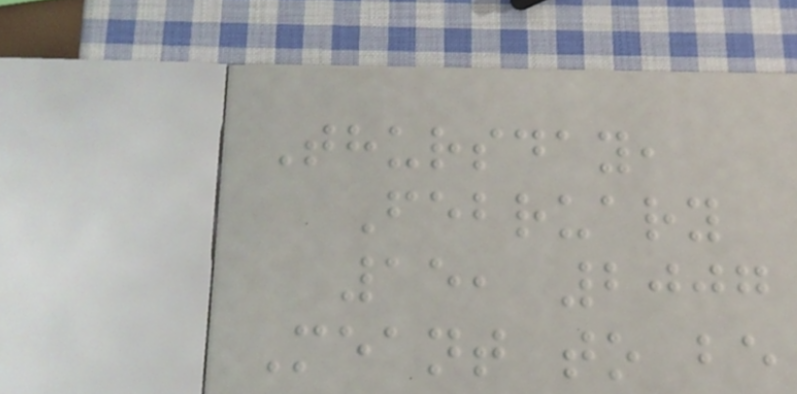Thursday,
February
15, 2007
Meant to be
